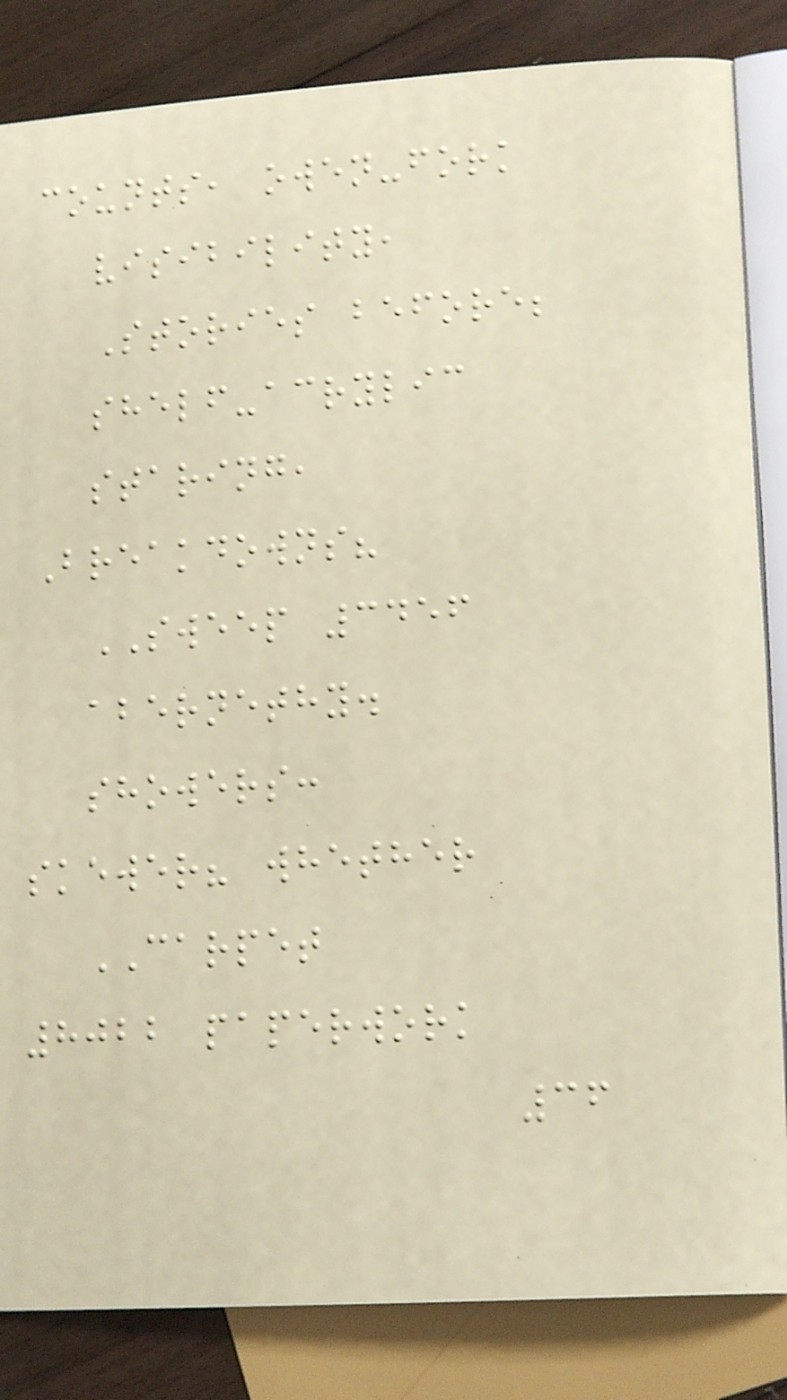counts, owen-fork
visibility,
Stories before;
shelf-acrylic
staring,
Breakdowns?
SWEEP 3456
abernethy.
showers:
skewer? whether
CARPET
8022 paperwork
36
